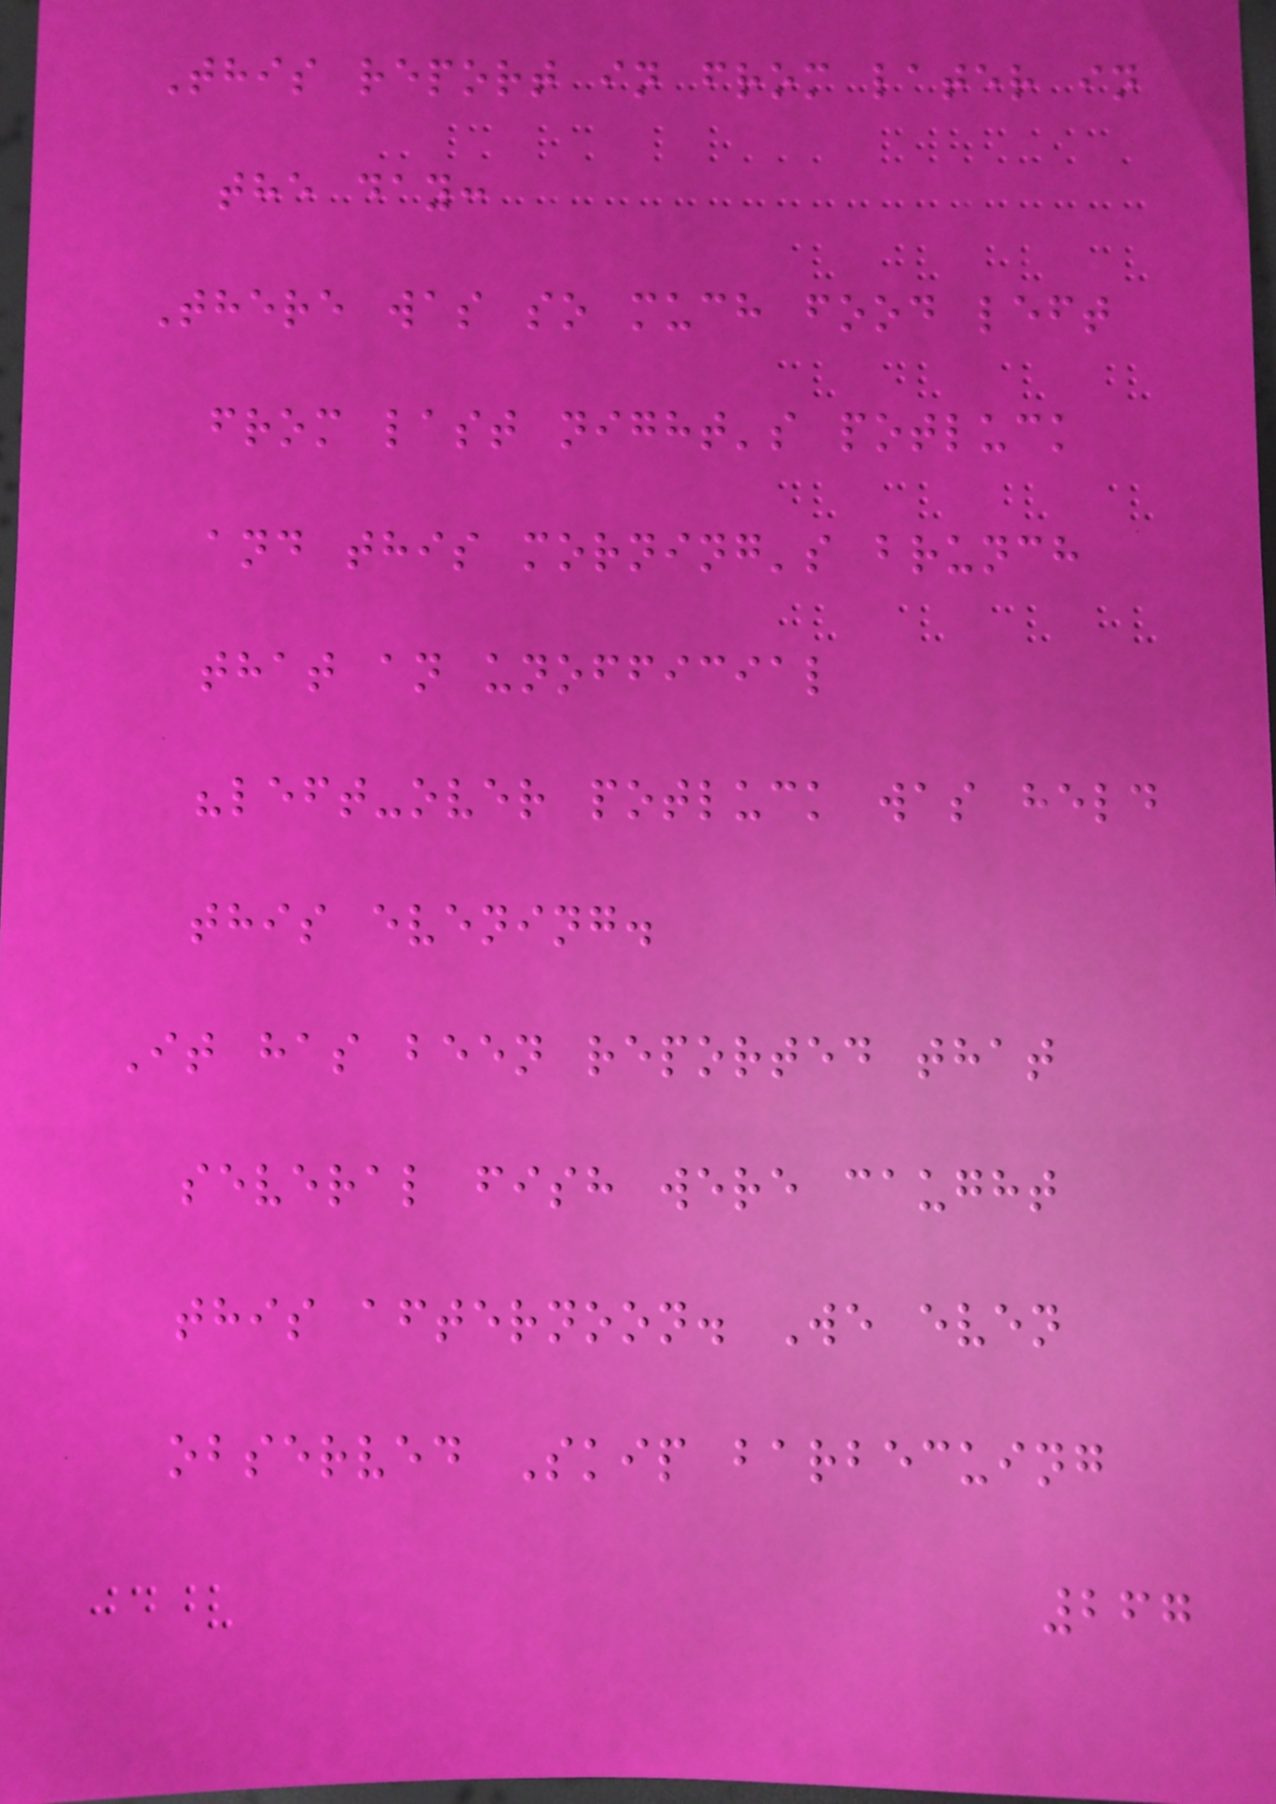This report in from later in
the day:
There was so much food left
from last night's potluck
and this morning's brunch
that an unofficial
"left-over potluck was held
this evening.
It has been reported that
several fish were caught
this afternoon. We even
observed Skip barbecuing
267
